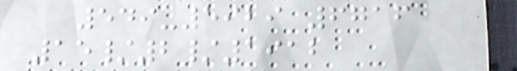549-5929 6716
15/2/1912
